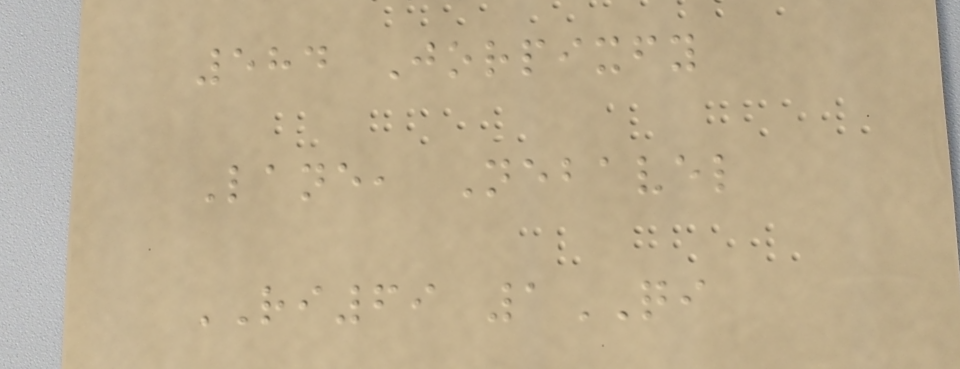584 Jorpixfy
Lane, Nebavel
RI69 1QI
